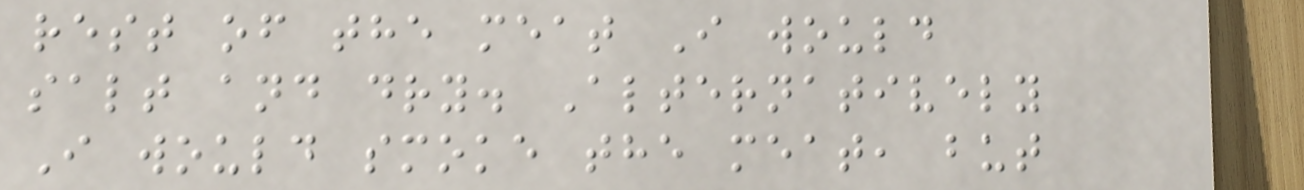rest of the meat I would
salt and dry. Alternatively
I would smoke the meat, but
